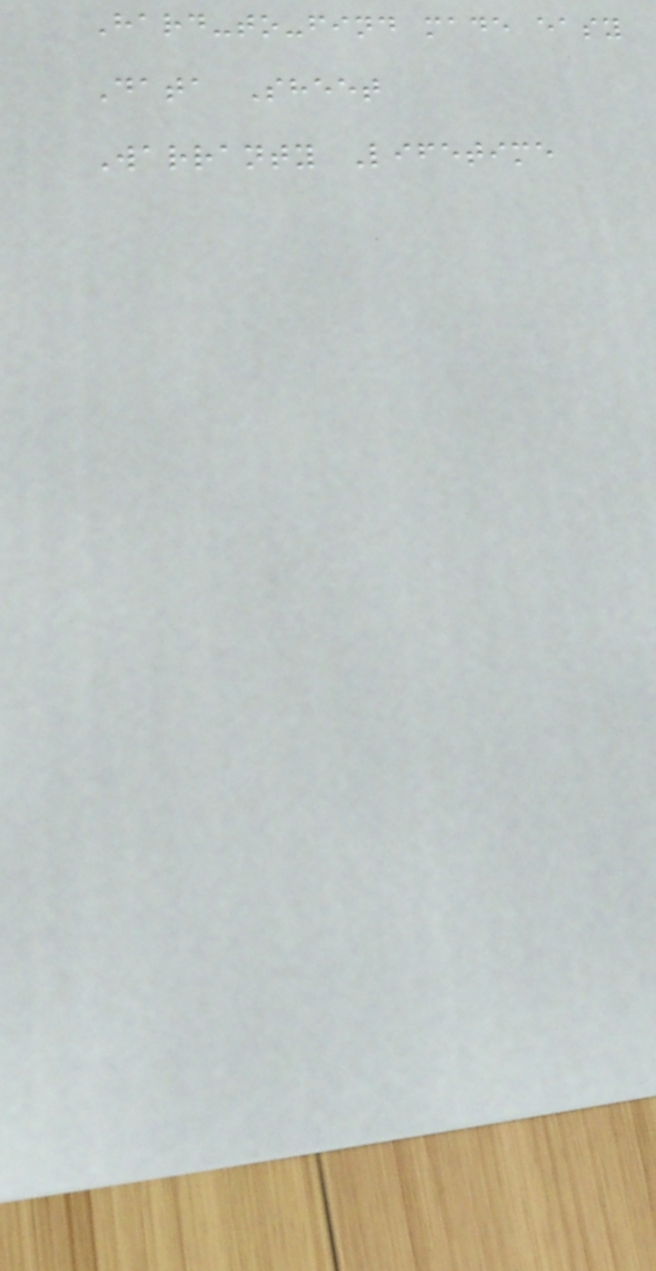Hard-to-find made easy
Data Sheet
Warranty Lifetime
